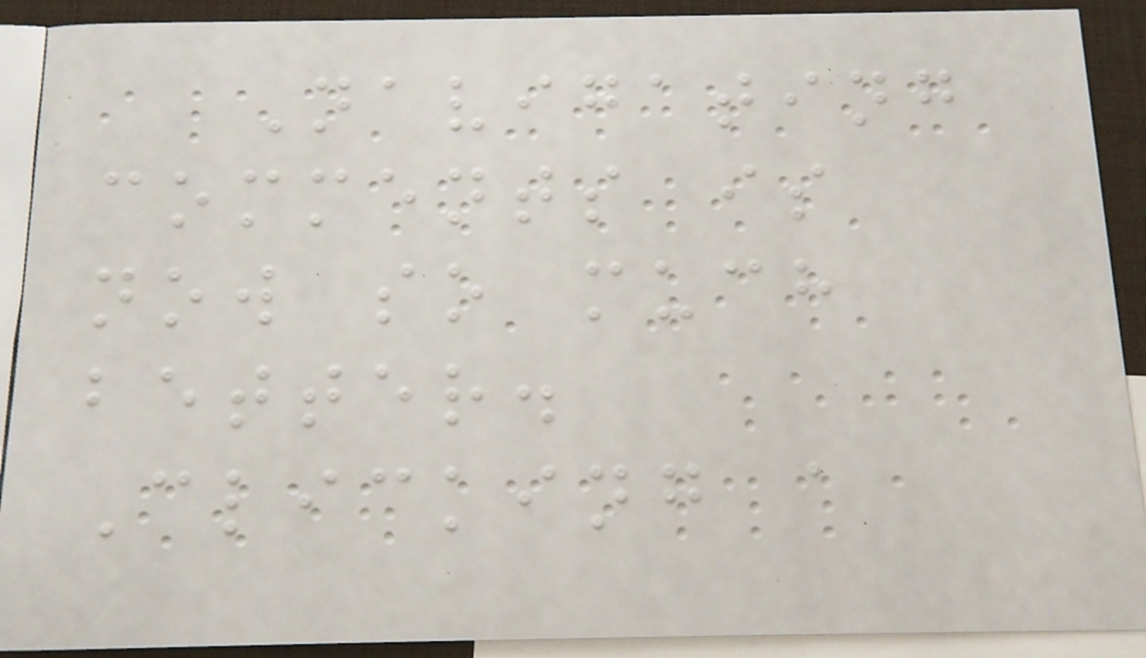Navigating
comments is
now so much
better.
Clicking a
